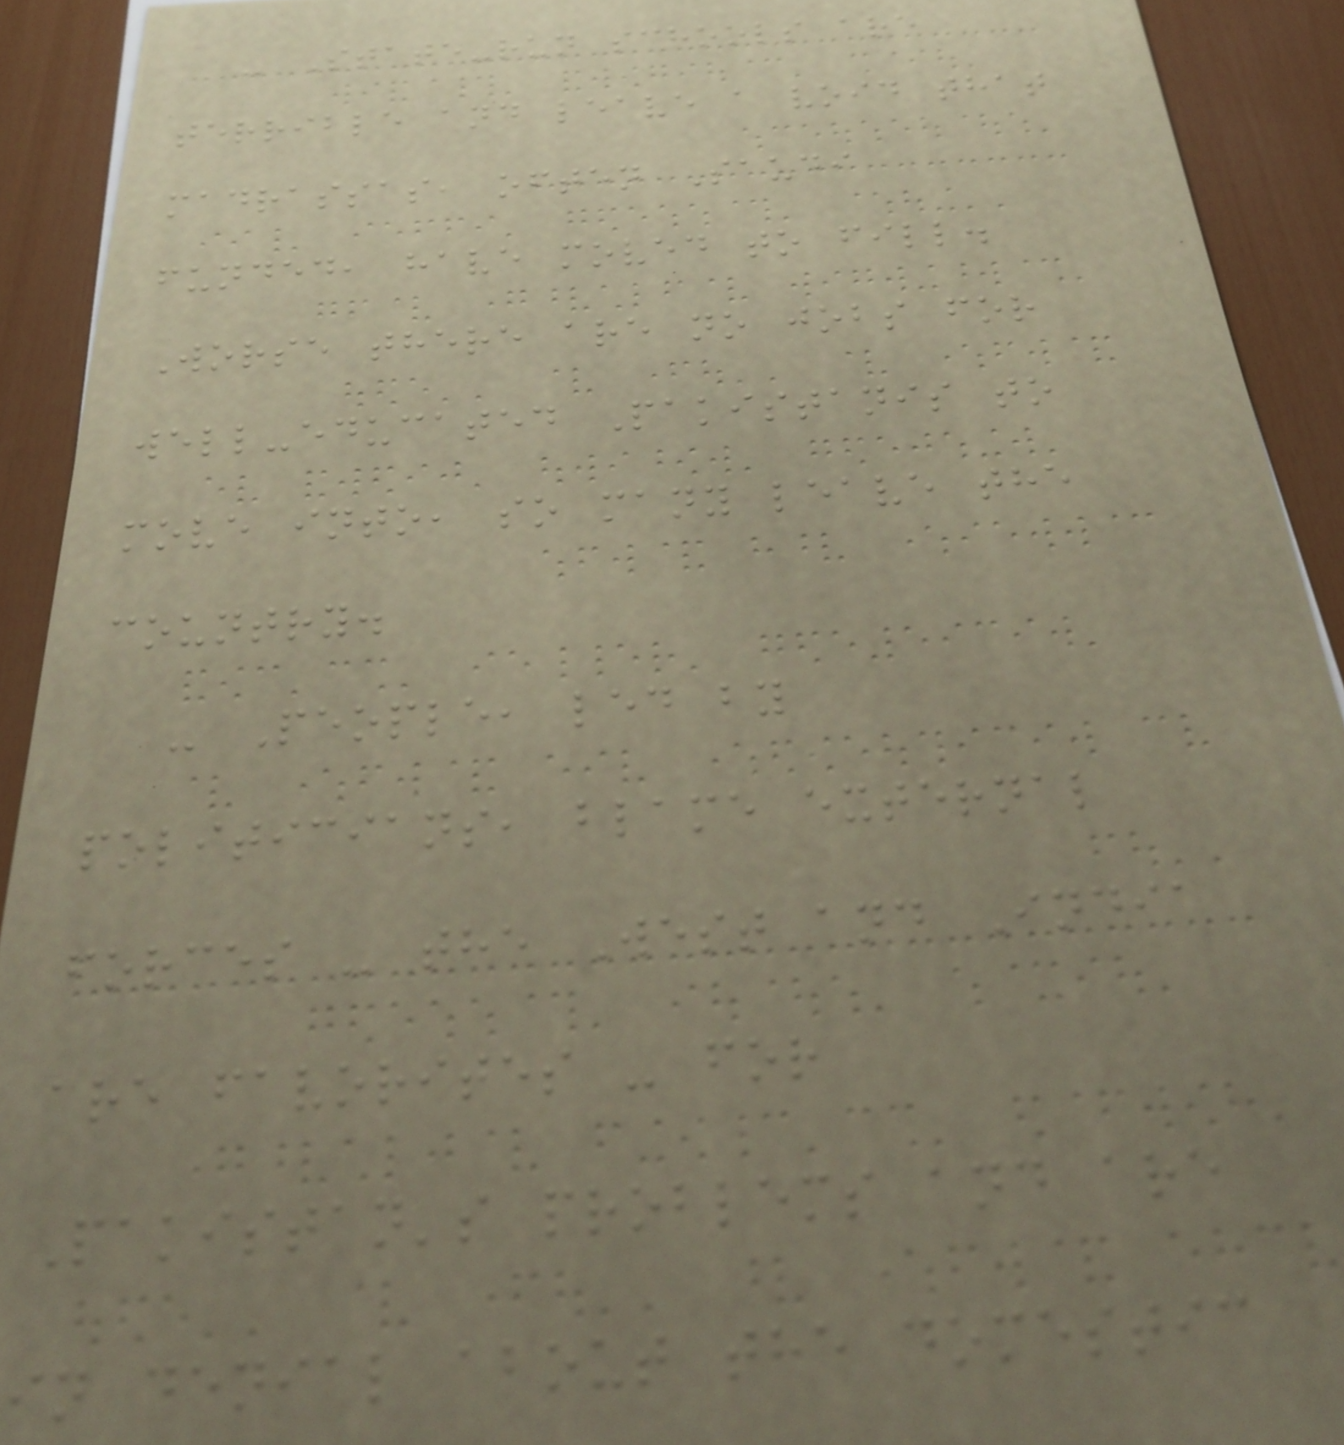- State-run schools are
terrible and leave a void that
madrassas, often Saudi
funded, have moved to fill.
Worse there are no jobs for
well-educated Pakistanis to
move into, so many leave the
country.
- People, led by
politicians, blame external
forces - the West and India
are favorites - for
Pakistan's problems and are
in denial about the domestic
